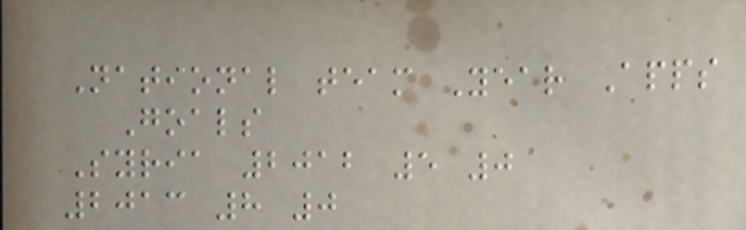National team Year Apps
Goals
Syria 2012 5 0
2013 8 0
